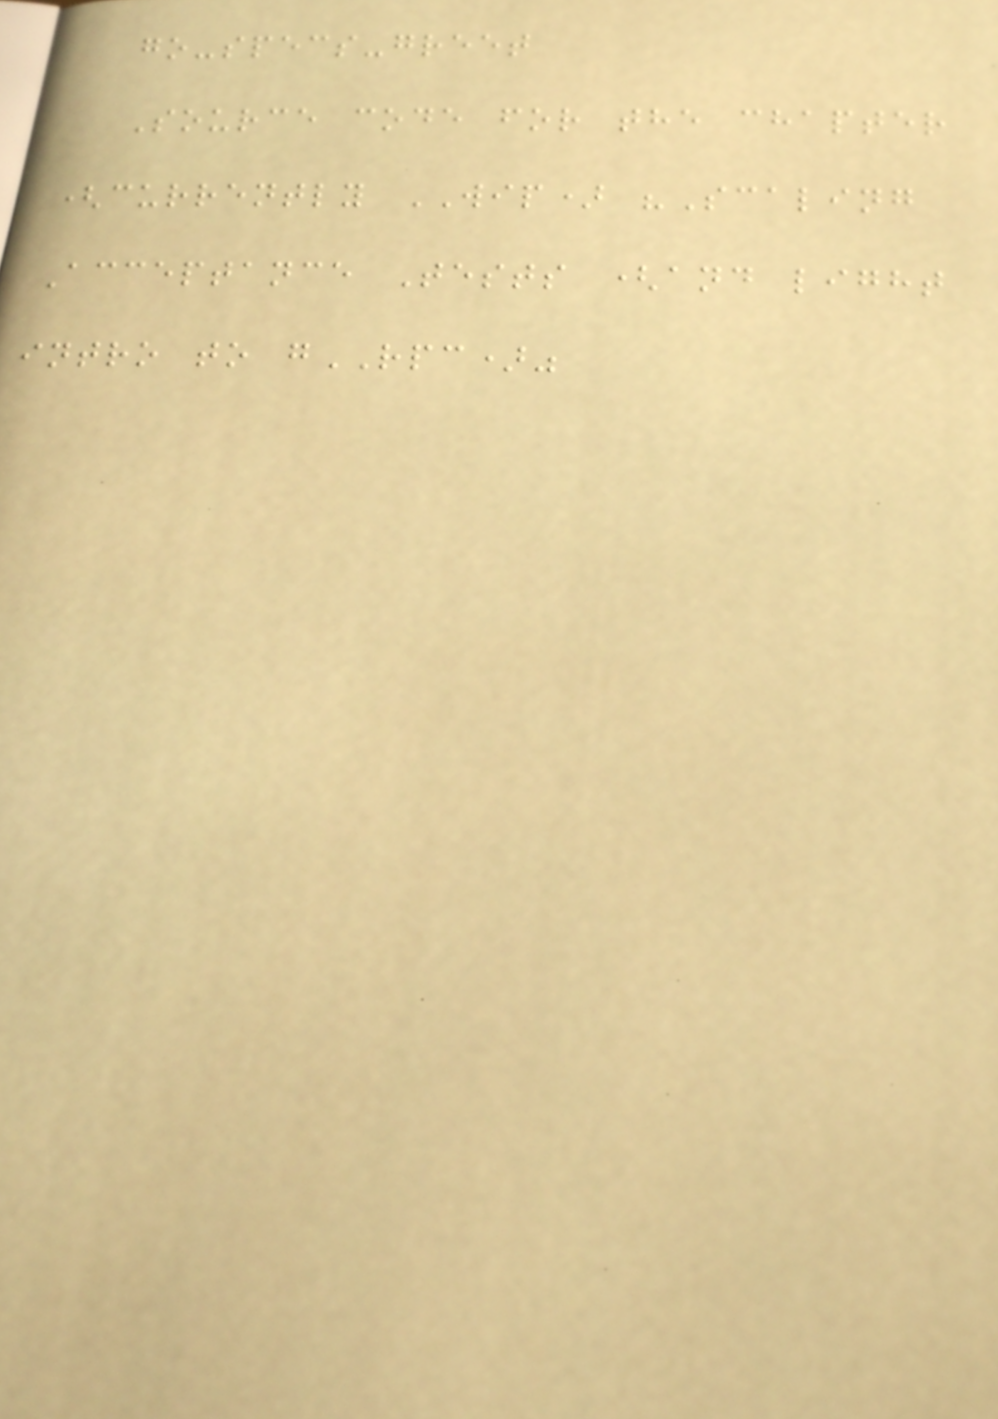go-specs-greet
Source code for the chapter
(currently WIP) "Scaling
Acceptance Tests (and light
intro to gRPC)"
